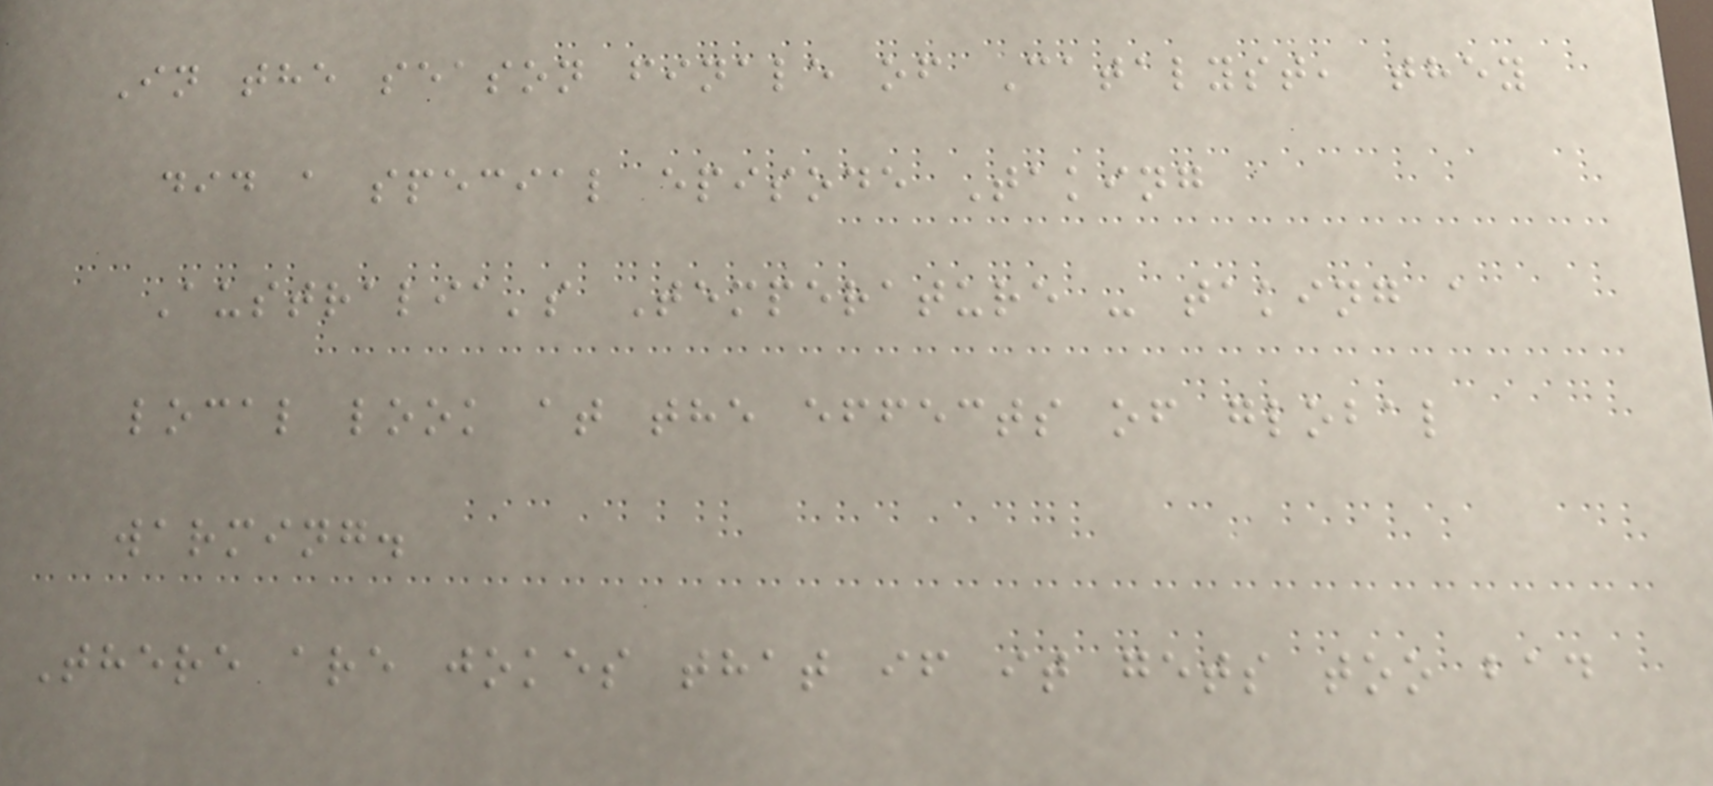In the season finale of Catalyst, they
did a special episode Taking
Australia's Temperature - taking a
local look at the effects of global
warming.
There are jokes that if it gets too bad
